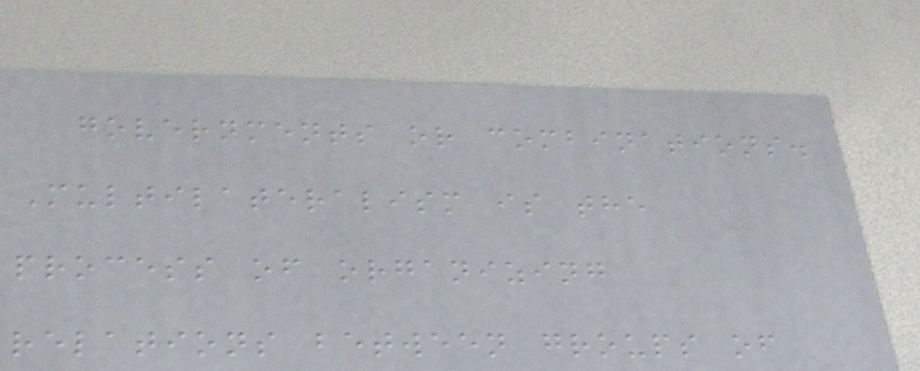governments or combinations.
Multilateralism is the
process of organizing
relations between groups of
